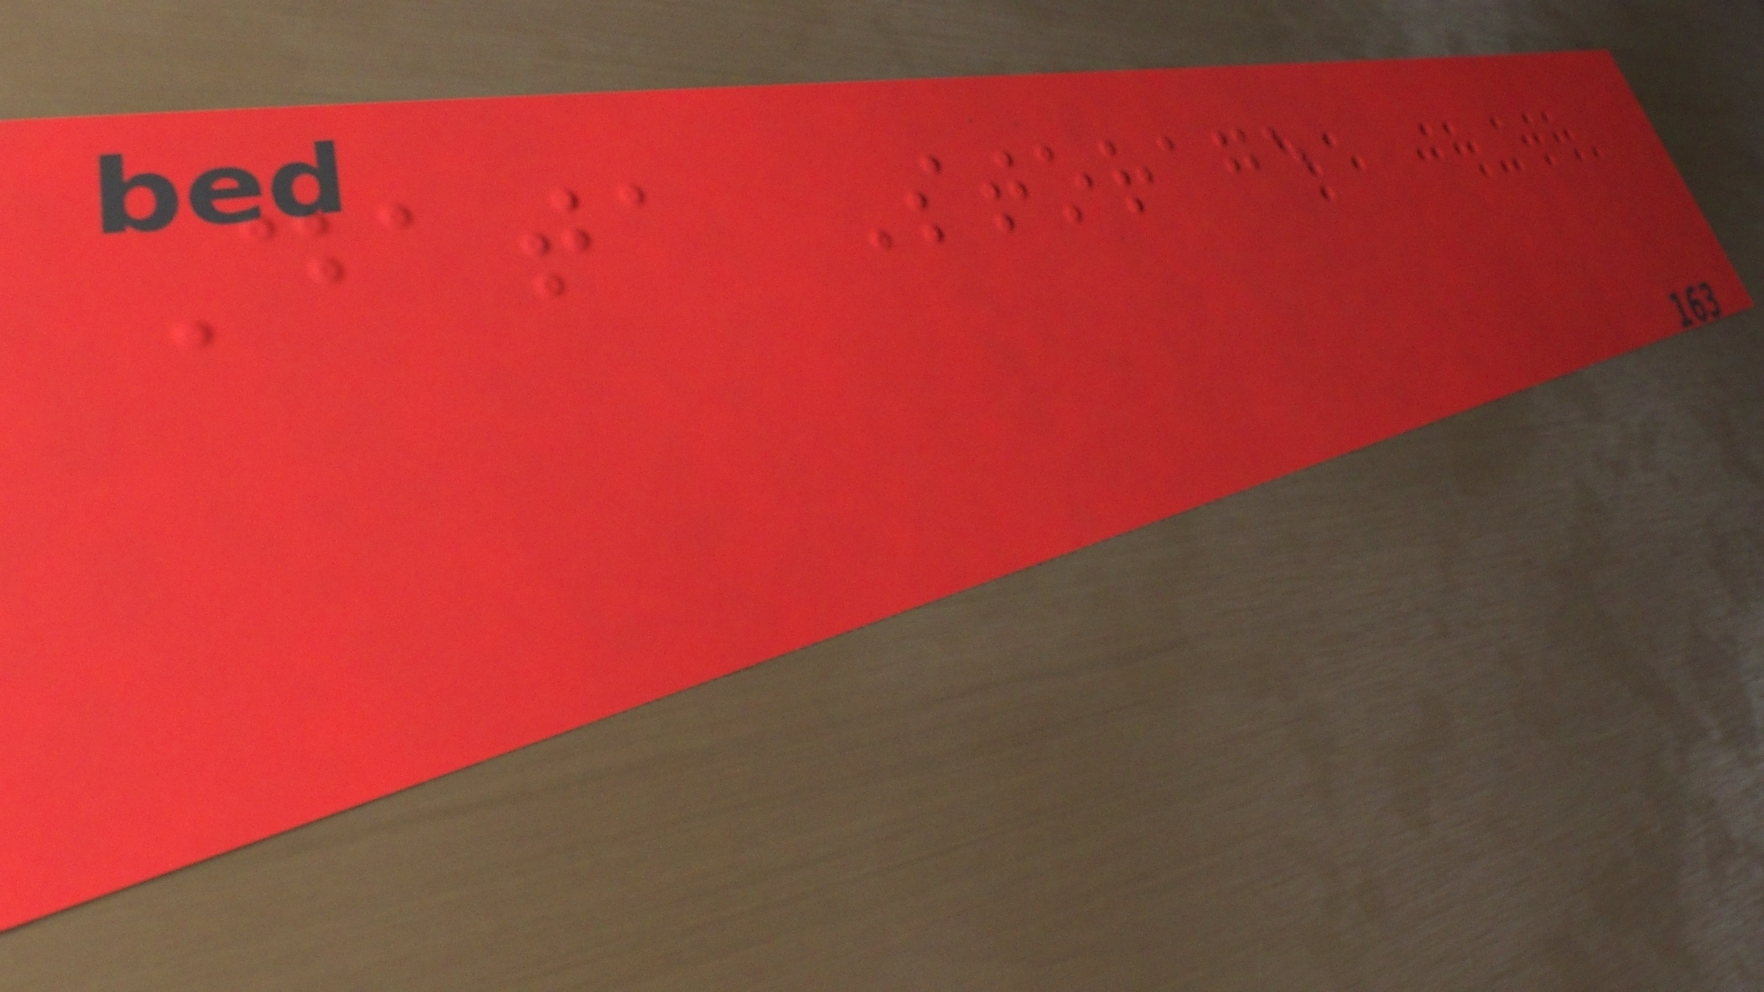Data Storage
